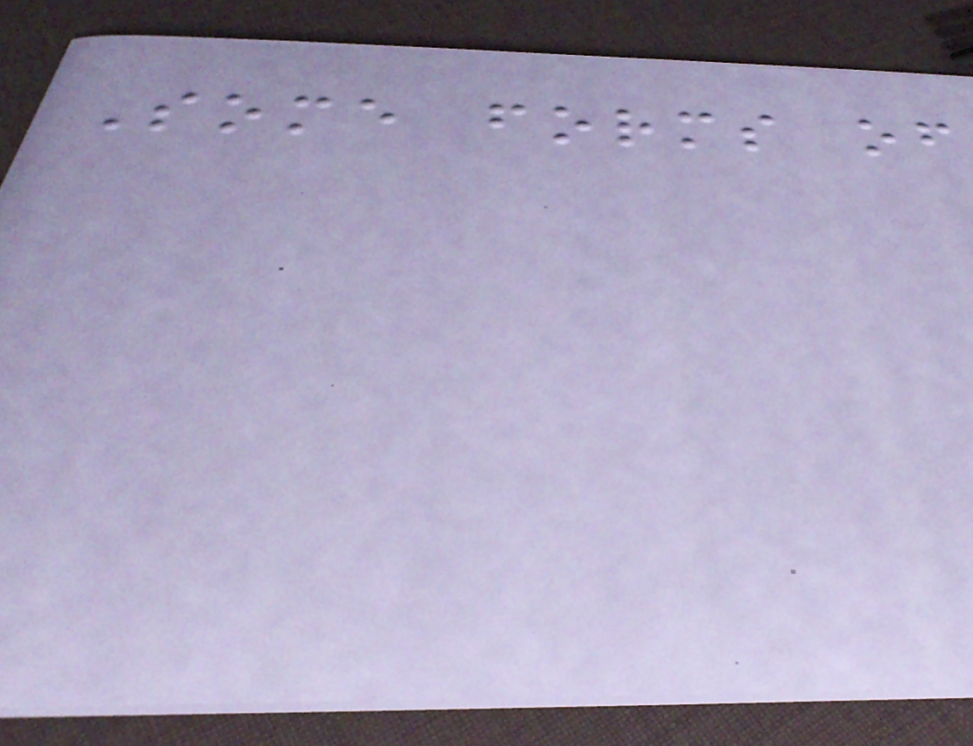Some forms of
